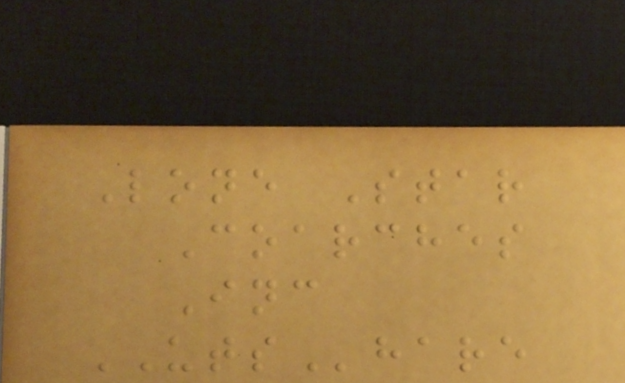Lone Star
Coarches
Inc
UTShare
